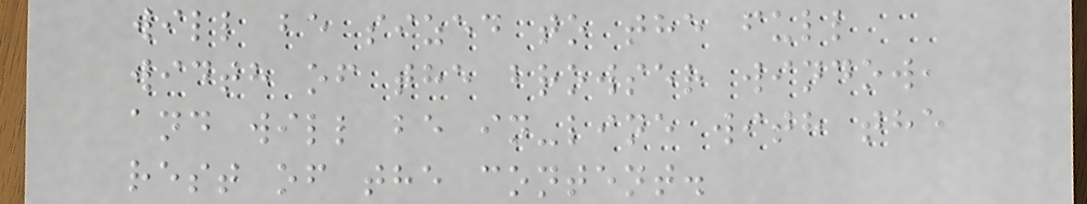will be sized to the full
width of the browser window,
and will be in-line with the
rest of the content.
